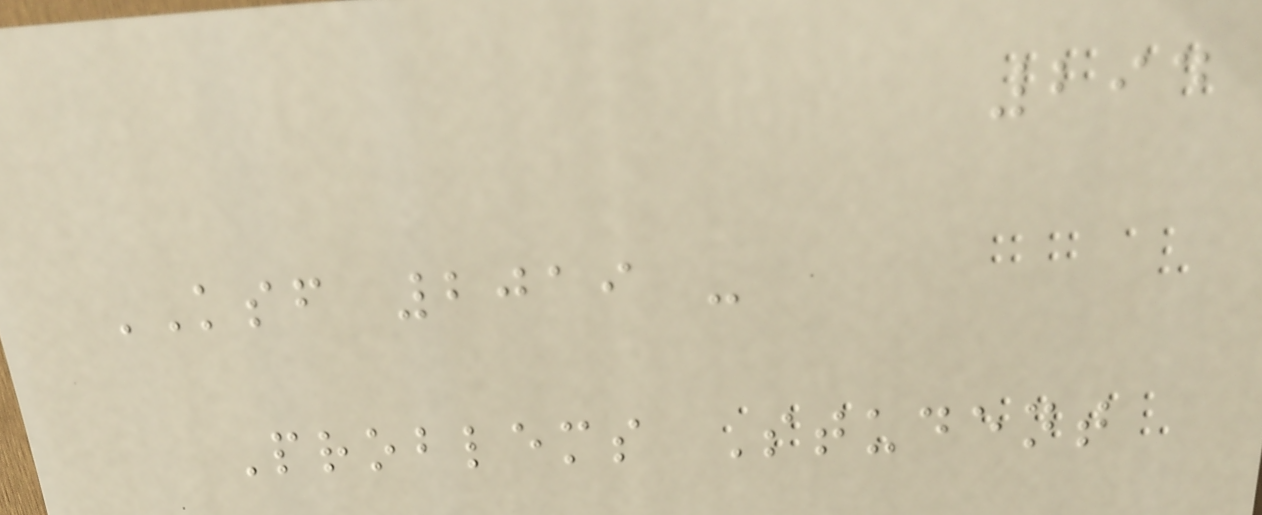294
KSF 2019 -
Problems Student
